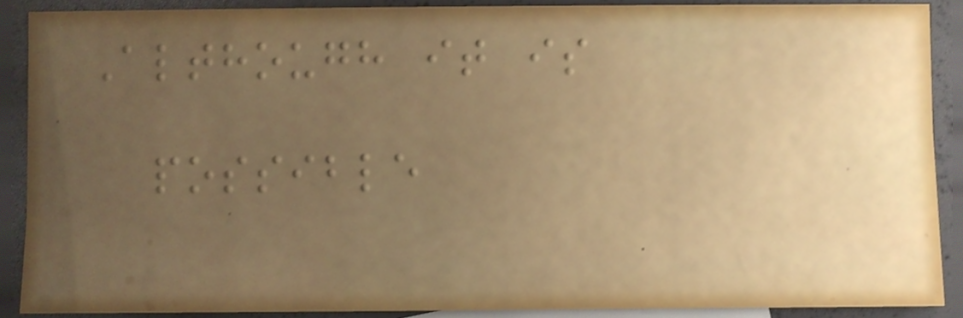Although it is
possible
